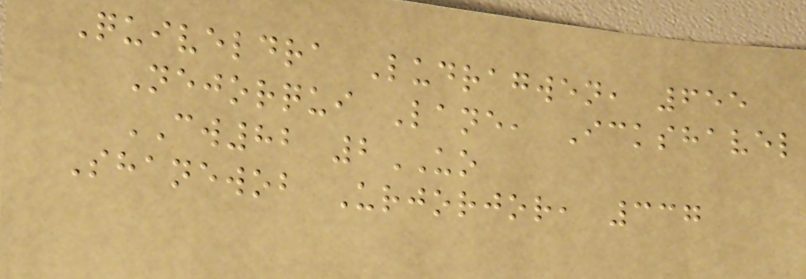Quiveldra Ludragwen, 655
Nejorqui Lane, Ickshavel
CW82 2UO
Shanewob Urjorjor, 337
